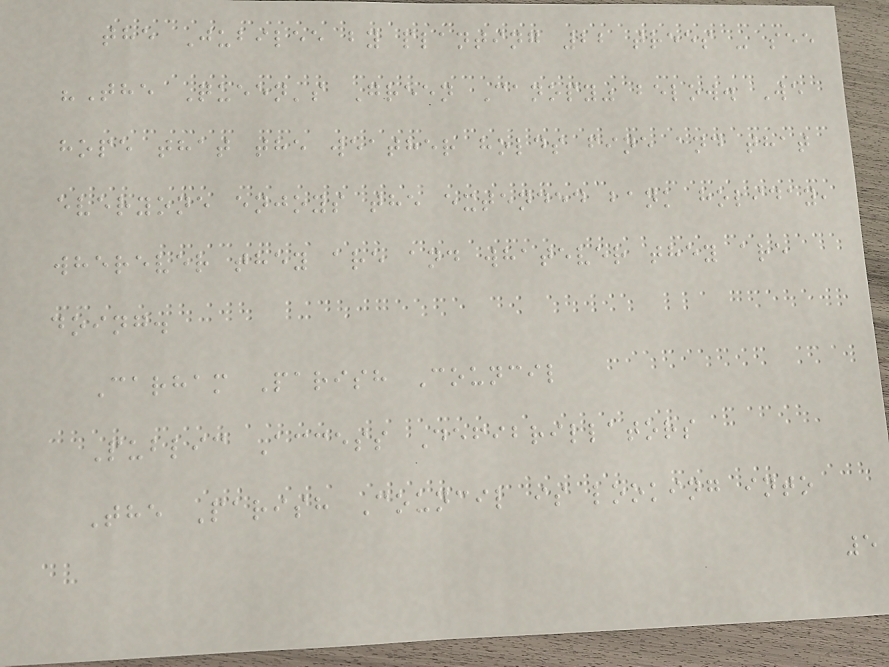the Jubilee by planting 22 trees - see
"The Queen's Green Canopy" below. We
hope that the weather holds fine and that
everyone enjoys the extended bank holiday,
wherever they are and whatever they are
doing.
Carham Parish Council
Public Access Defibrillators
The Parish Council is looking into
5
